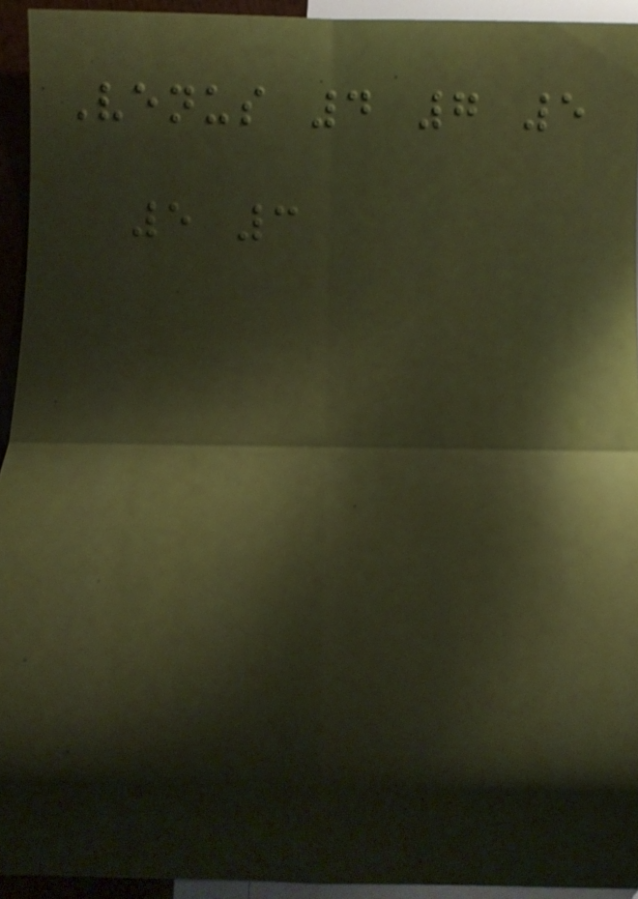Venus 4 7 5
5 3
